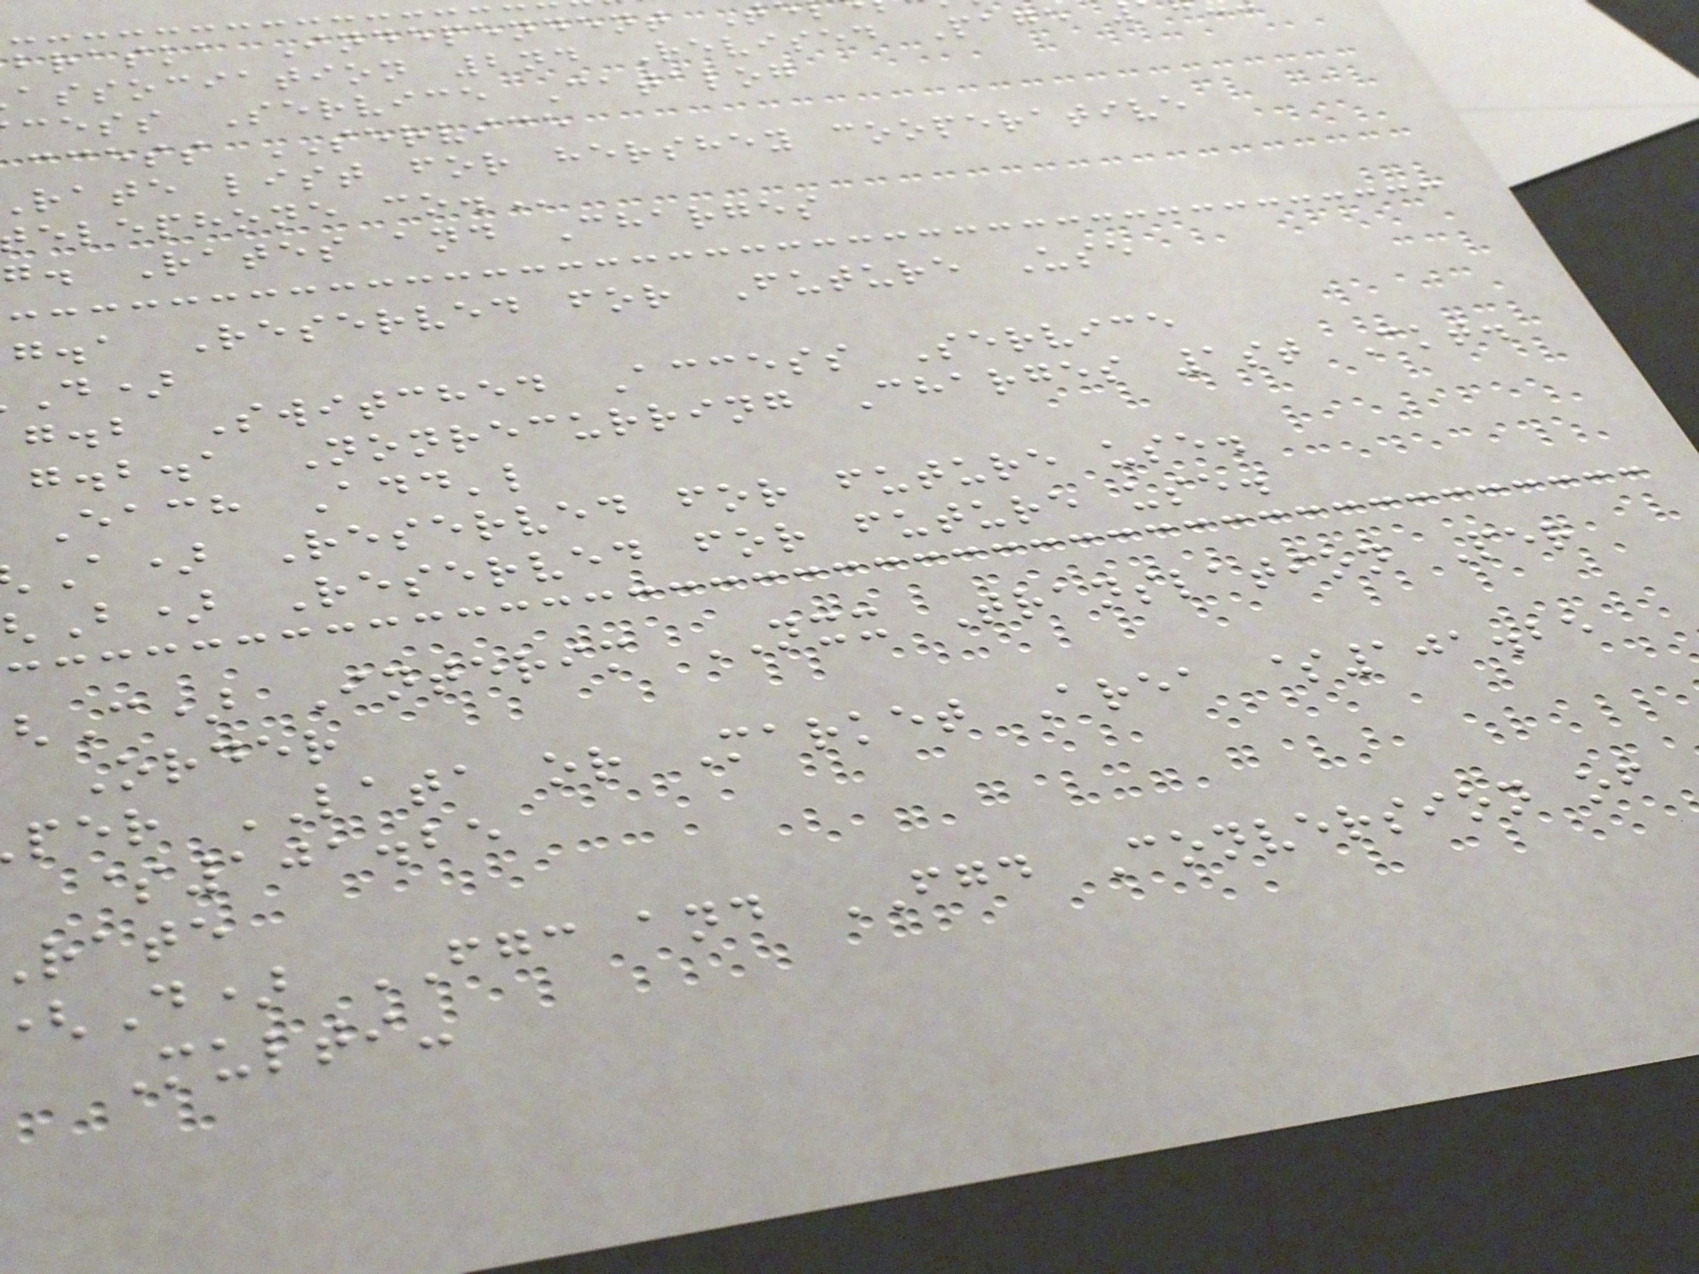braska Independent T
association 2nd Revised Page
cess Service Catalog
ccess SERVICE
rate list for hershey cooperative
elephone
g. Rates and Charges
g.a Reserved for Future Use
D)
g.b Switched Access Service
g.b.a Nonrecurring Charges 1st Ckt.
Each Add'l
A) Reserved for future use.
B) Reserved for future use.
C) Interim NXX Translation Per
Order
per LATA or Market Area $101.25
$101.25
rate
D) FGC and FGD Conversion of
Multi-
